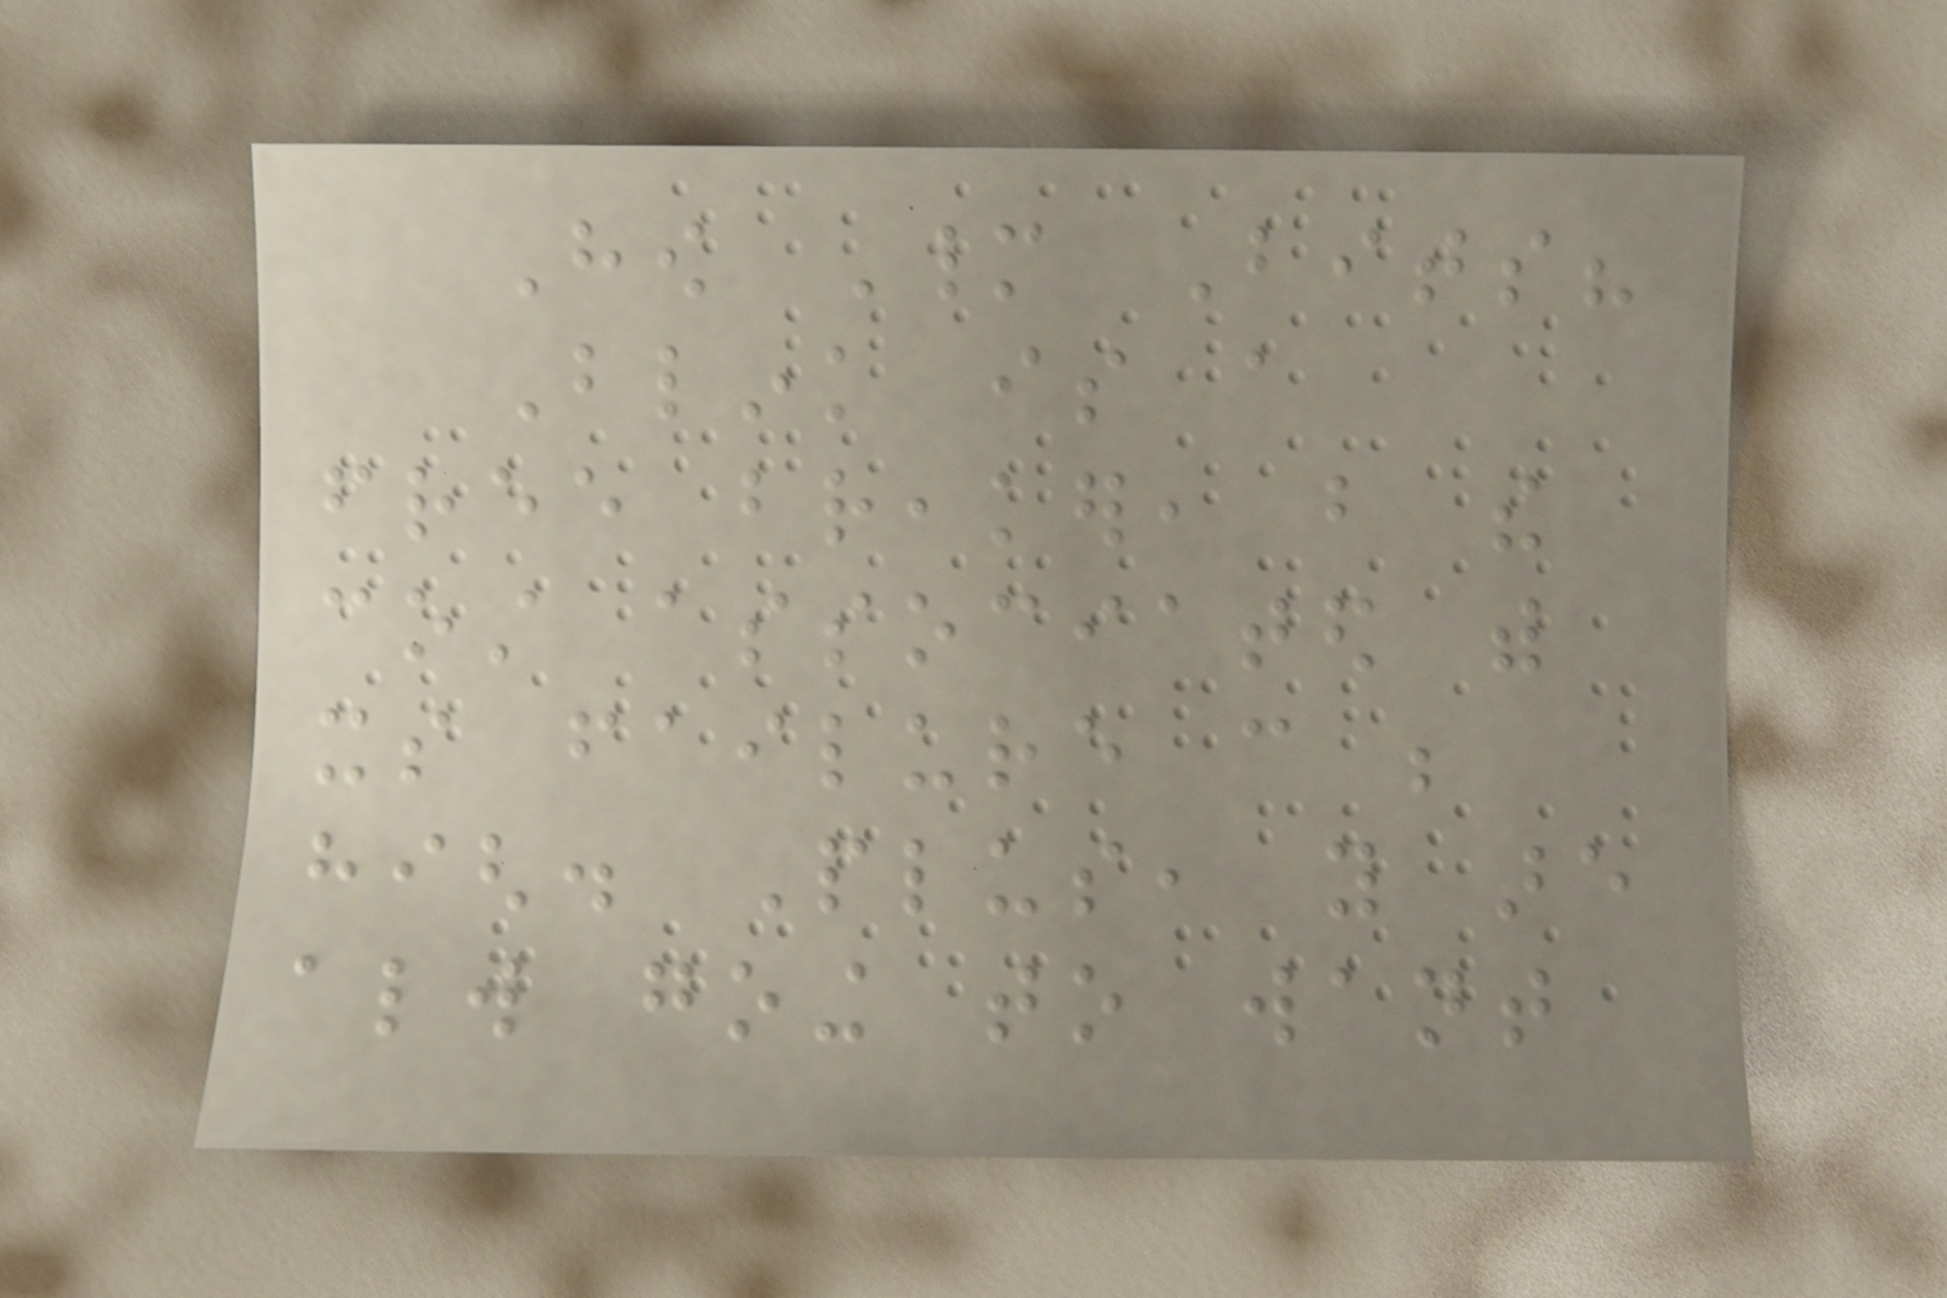How Many Bits?
Blink is a
free breaker, but the
cost associated with
its failure can be
high. Plus, you are
always going to want
